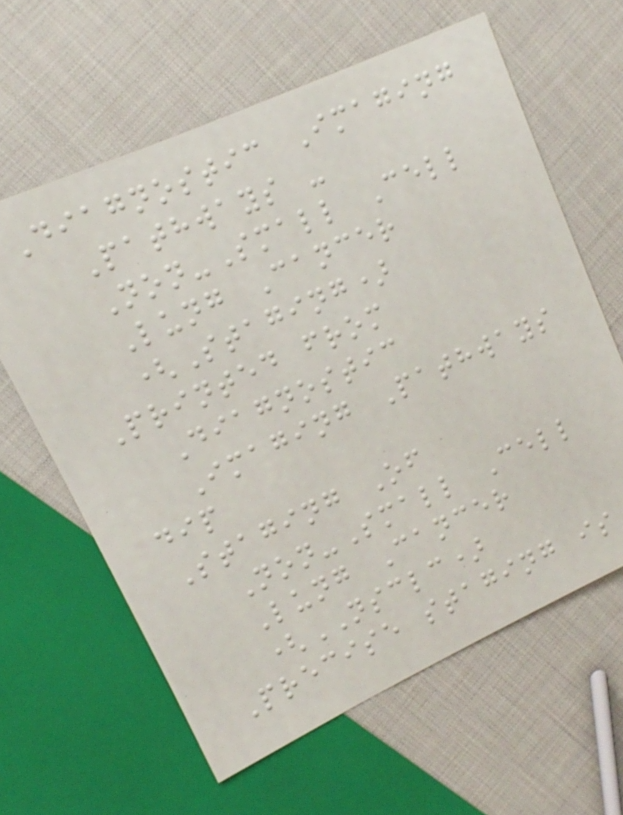Diagnostic Imaging
Pathways -
Non-Small Cell
Lung Cancer
(Staging)
Printed from
Diagnostic
Imaging Pathways
dip
Staging Of
Non-Small Cell
Lung Cancer
(NSCLC)
Precise staging is
